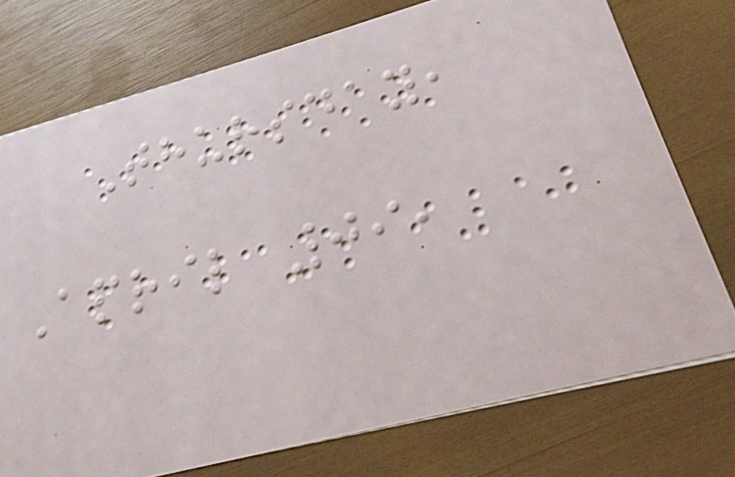Thursday,
April 09,
